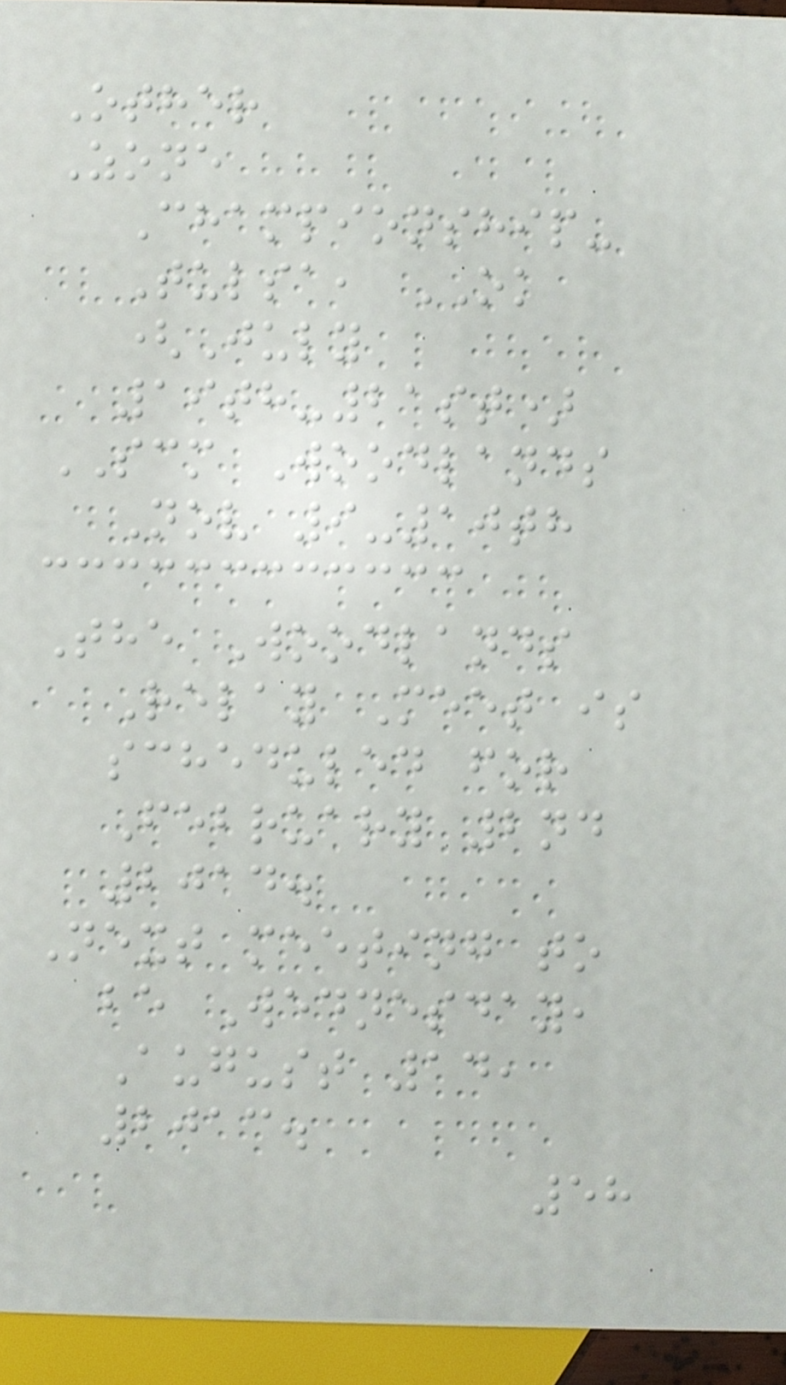Other
Zone
Championship-
Tulsa, OK
(July
19th-21st)
SCM Woodlands
Nov 9-10th
The Woodlands
Relay Meet is
scheduled for
February 2nd
2014.
Next meeting to
be Wednesday,
August 14,
2013.
58
